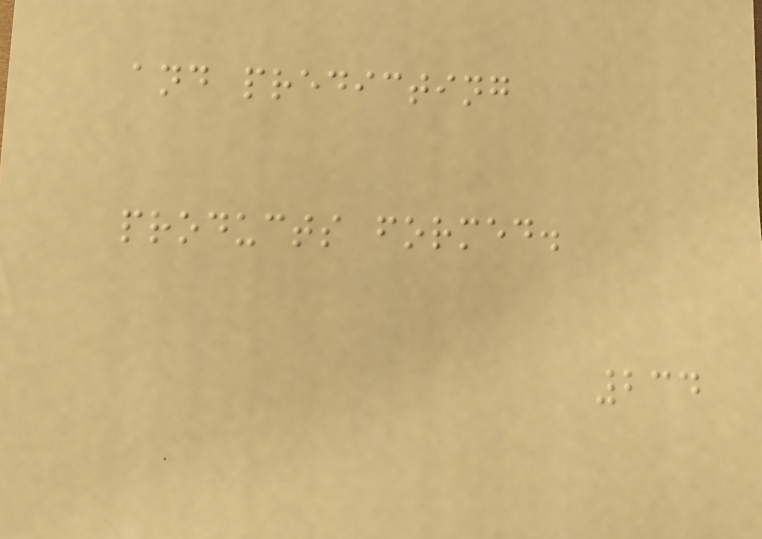and predicting
products formed.
234
